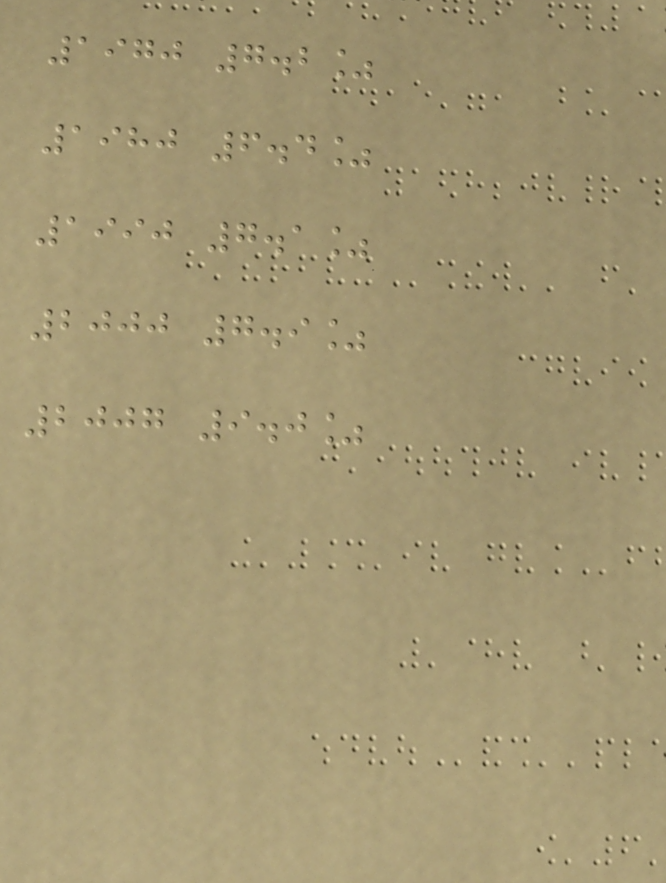1970 7.2%
1980 6.4%
1990 7.1%
2000 7.9%
2007 9.0%
